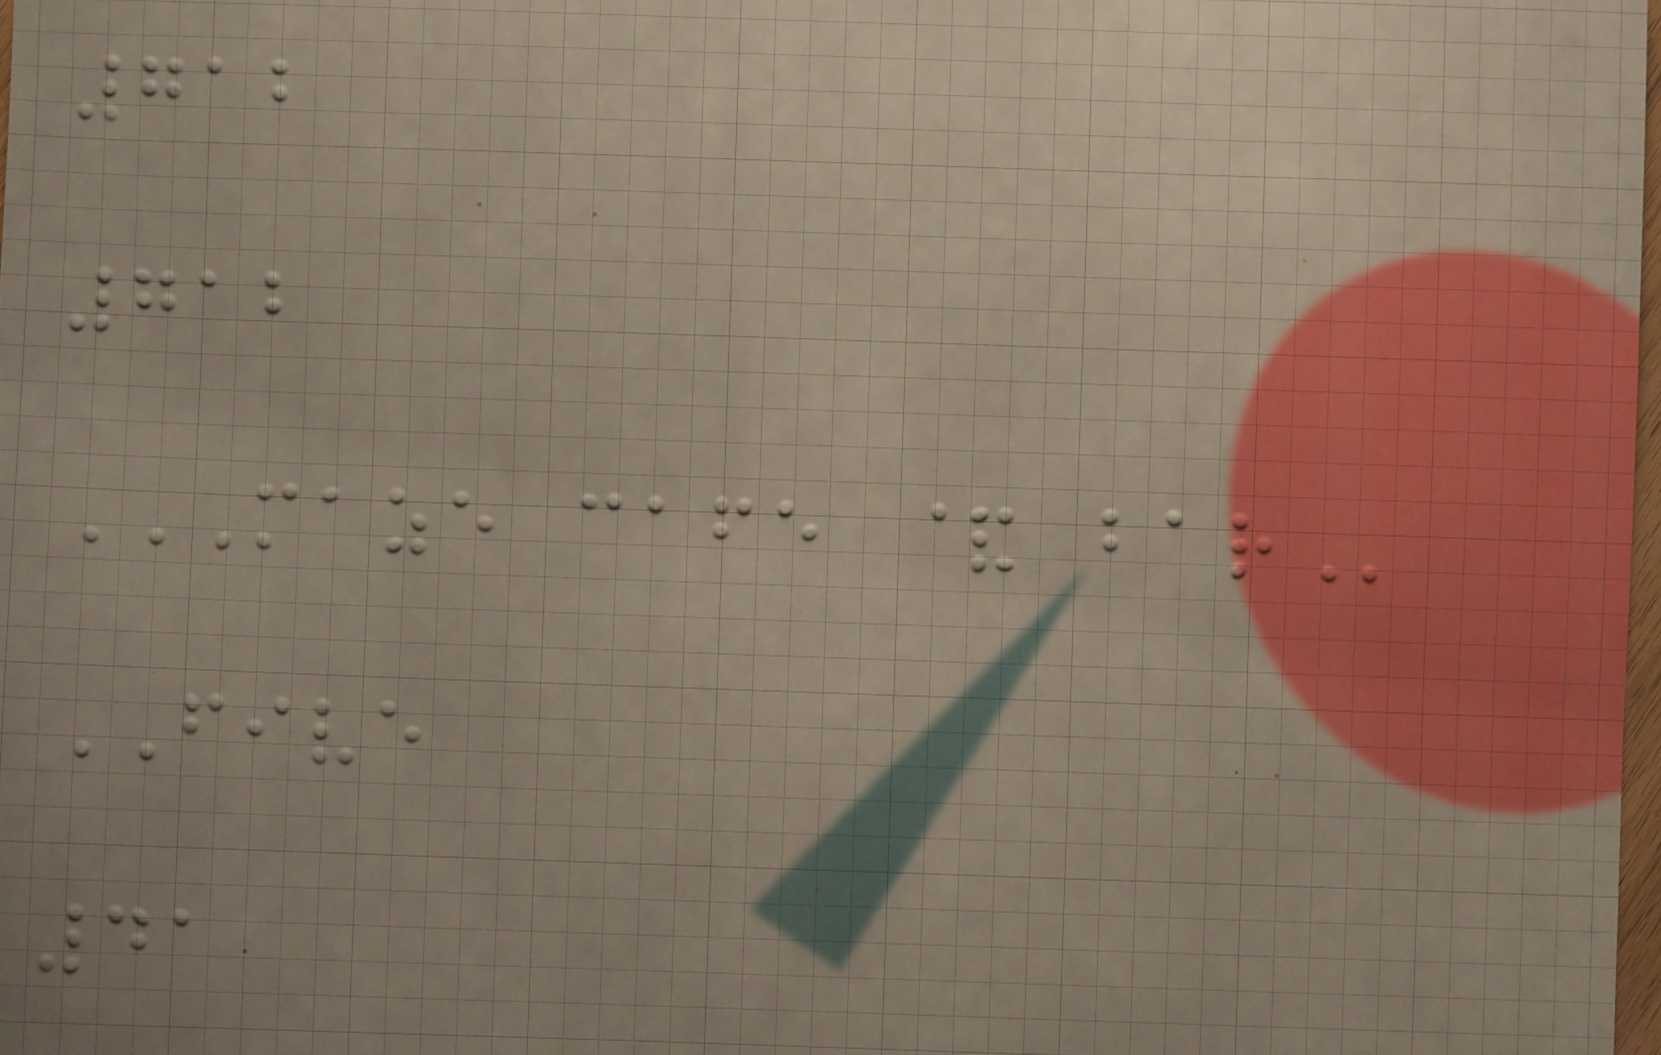712
712
MAZE CAFE & BAR
FIVE
41
